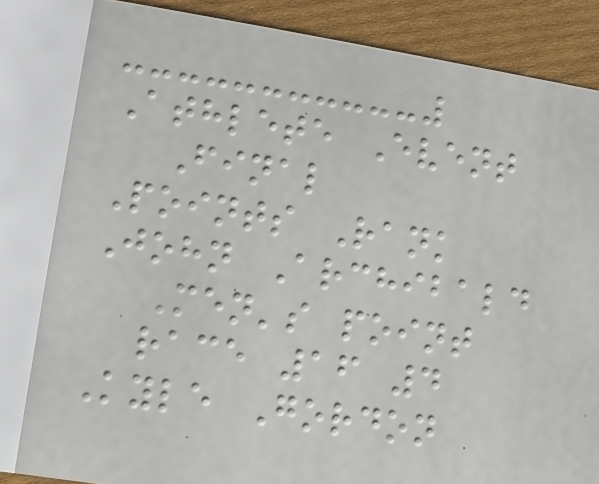Athlete Event
Final
Points Rank
John Archibald
Men's point
race 16 4
Kyle Gordon
